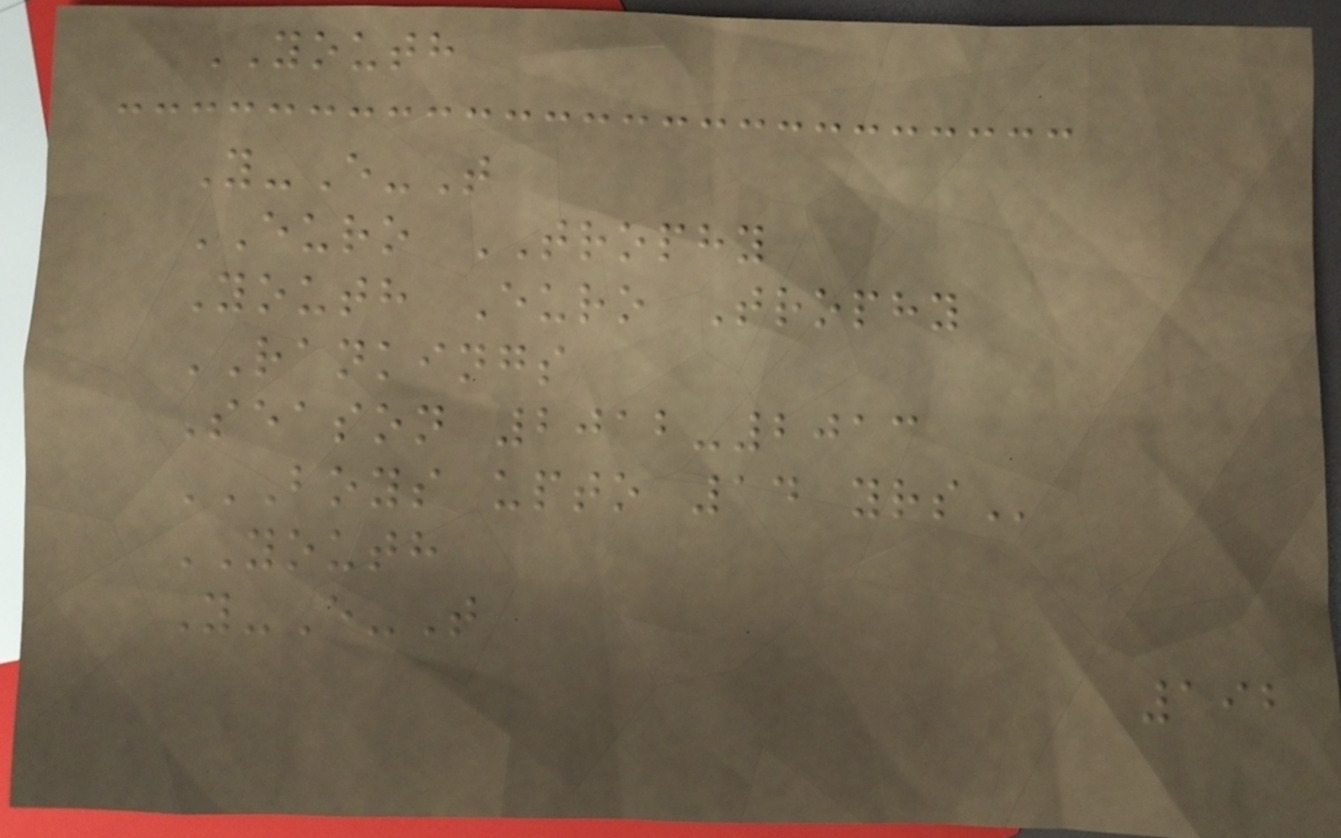YOUTH
Y-E-T
EURO TROPHY
Youth Euro Trophy
RANKINGS
Season 2012-2013
BOYS UPTO 14 YRS
YOUTH
Y-E-T
192
